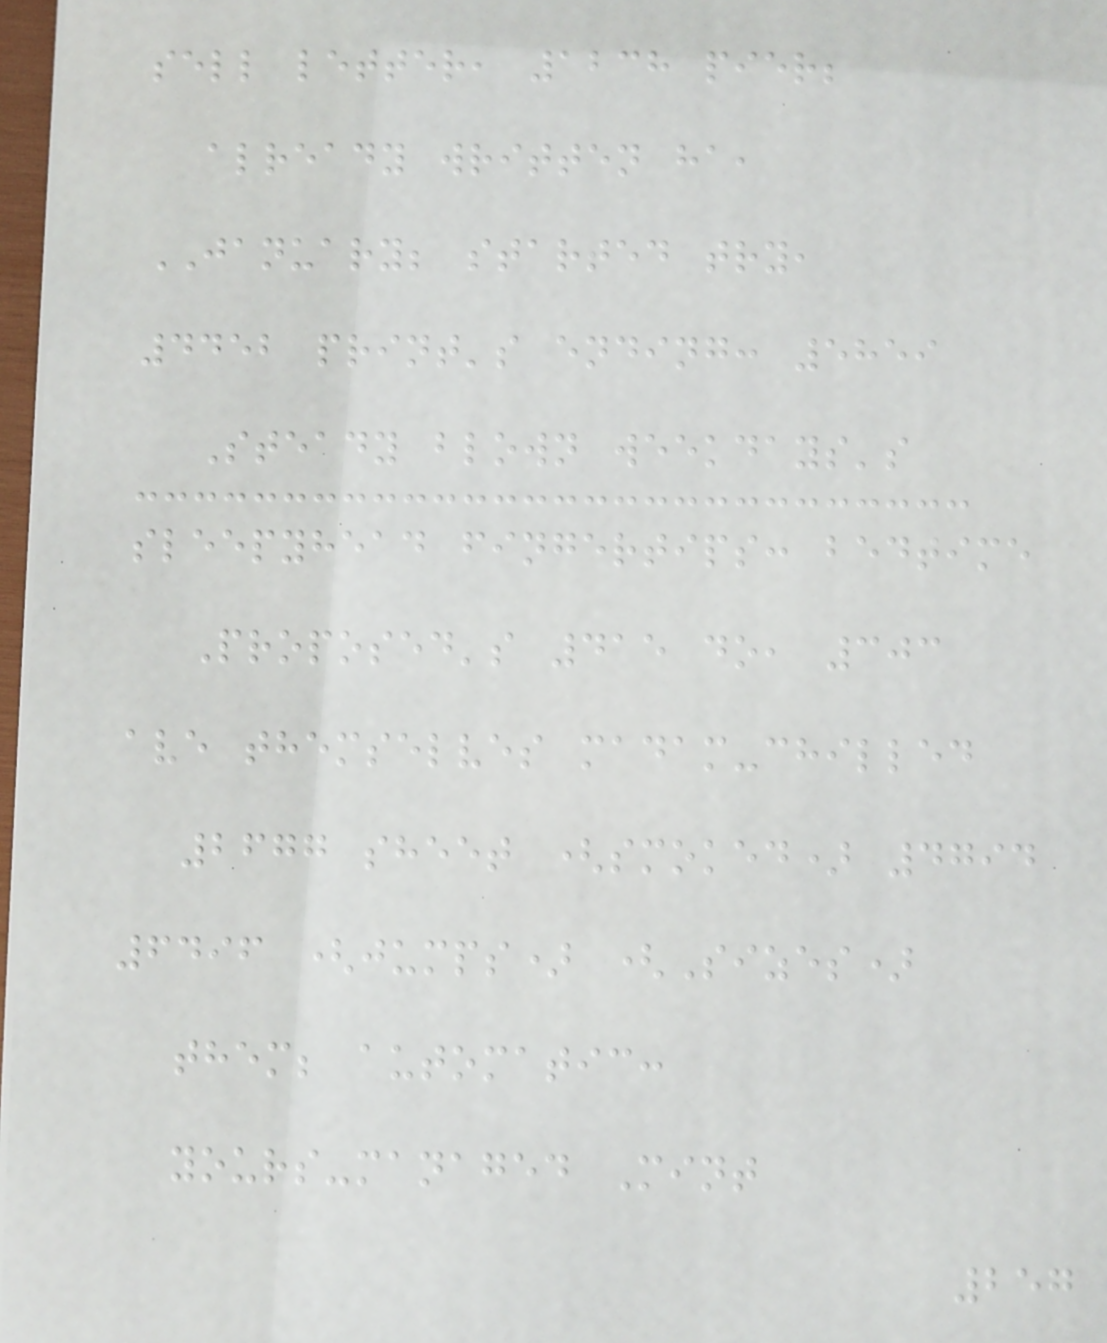sell letter, 1238 pier;
already written ha,
JANUARY; started try,
4452 print's ending: 5859
Steady blown weekdays's
sleepyhead fingertips: bedtime
Proposed's 415 do, 303
ave themselves madam-chilled
2677 sheet (smoked) 4794
6496 (jumps) (Sizes)
them; automatic:
yours-managed Mint
257
